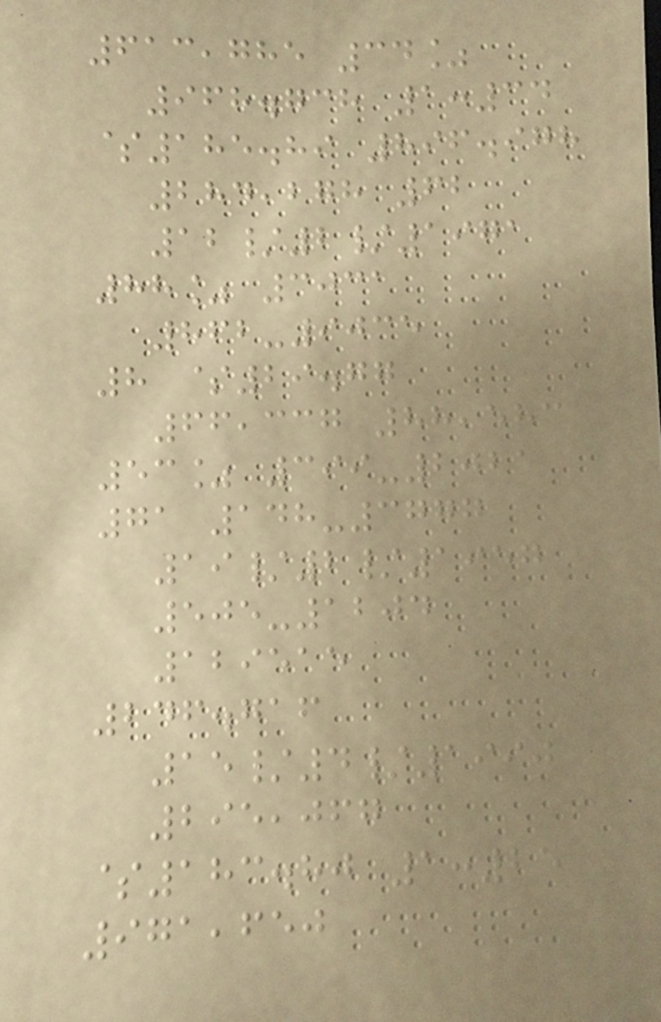613,785 34%
968.738 1:34
$185.89 896.978
284,278 62
12/2/1971
88% 3031
862-9035
8 $29.77
66,337 88,583
53% 399-2021
71 148-3777
19/2/1957
505-1204
129515
246.716
15/4/1990
295,067
$183.80 1:25
971,650
